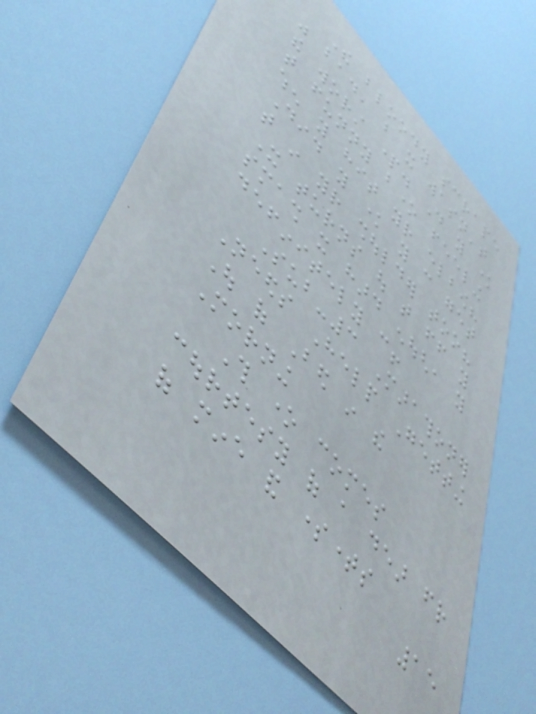The bloody scrape
was bad, but it wasn't
the worst part. Do you know
that funny bone feeling
when you hit your elbow?
Did you know you can get
that in your shoulder too?
It turns out that ff you
smash it hard enough, you
definitely can!
Sub-3 Marathoner
Needs Help Getting
Out of Bed in the
Morning
This one comes
courtesy of a dear friend
of mine and sometimes
15
